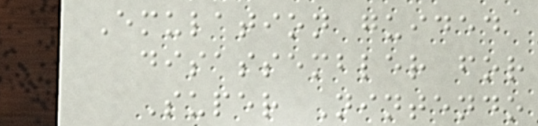Emulation guided
disassembler for
Super Nintendo
